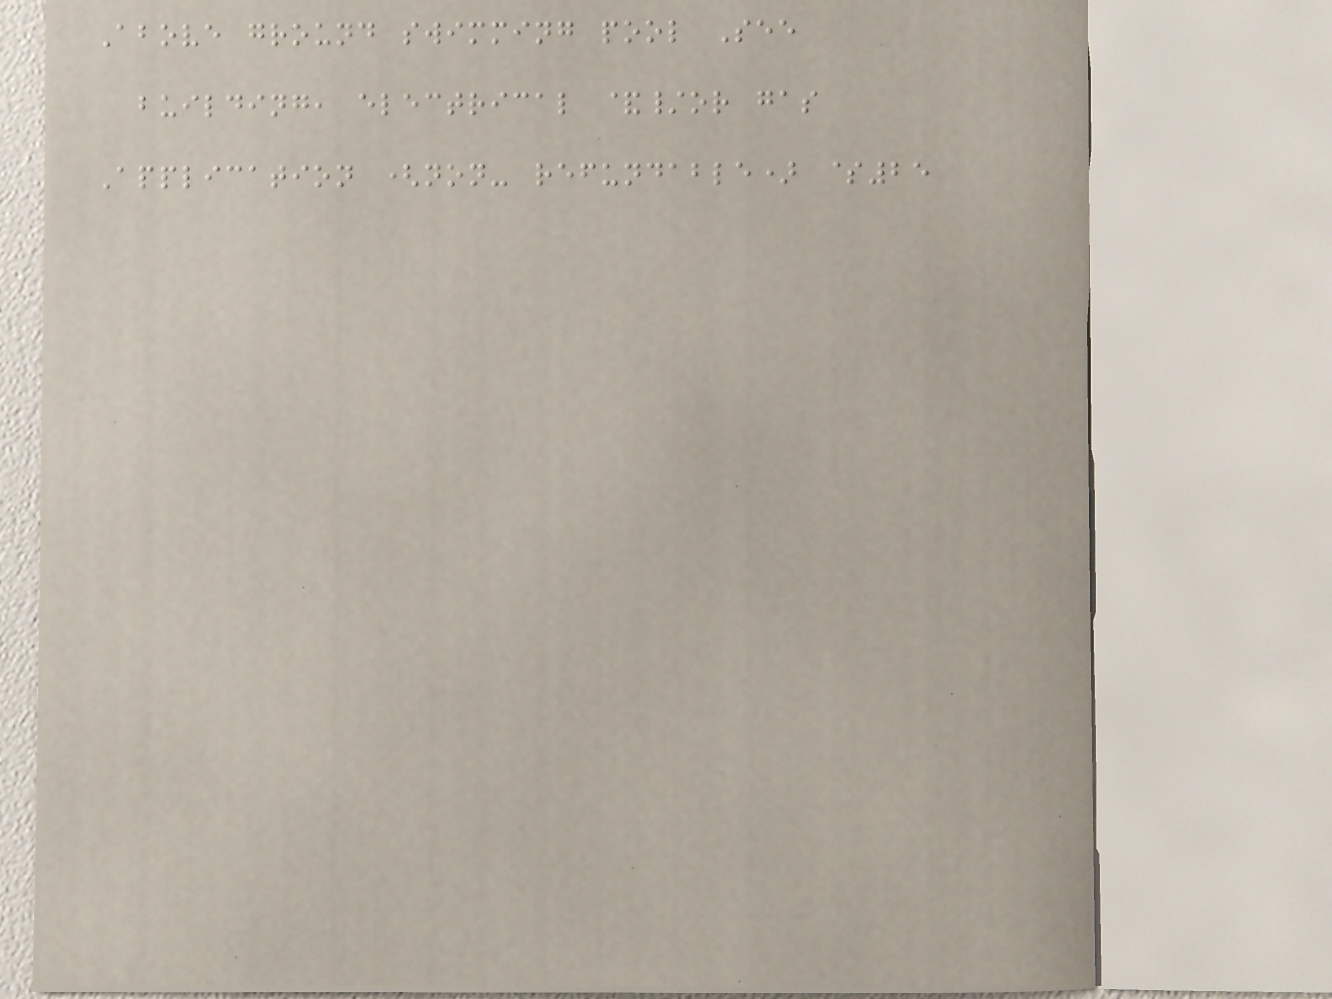Above ground swimming pool See
building, electrical &/or gas
Application (non- refundable) $25
